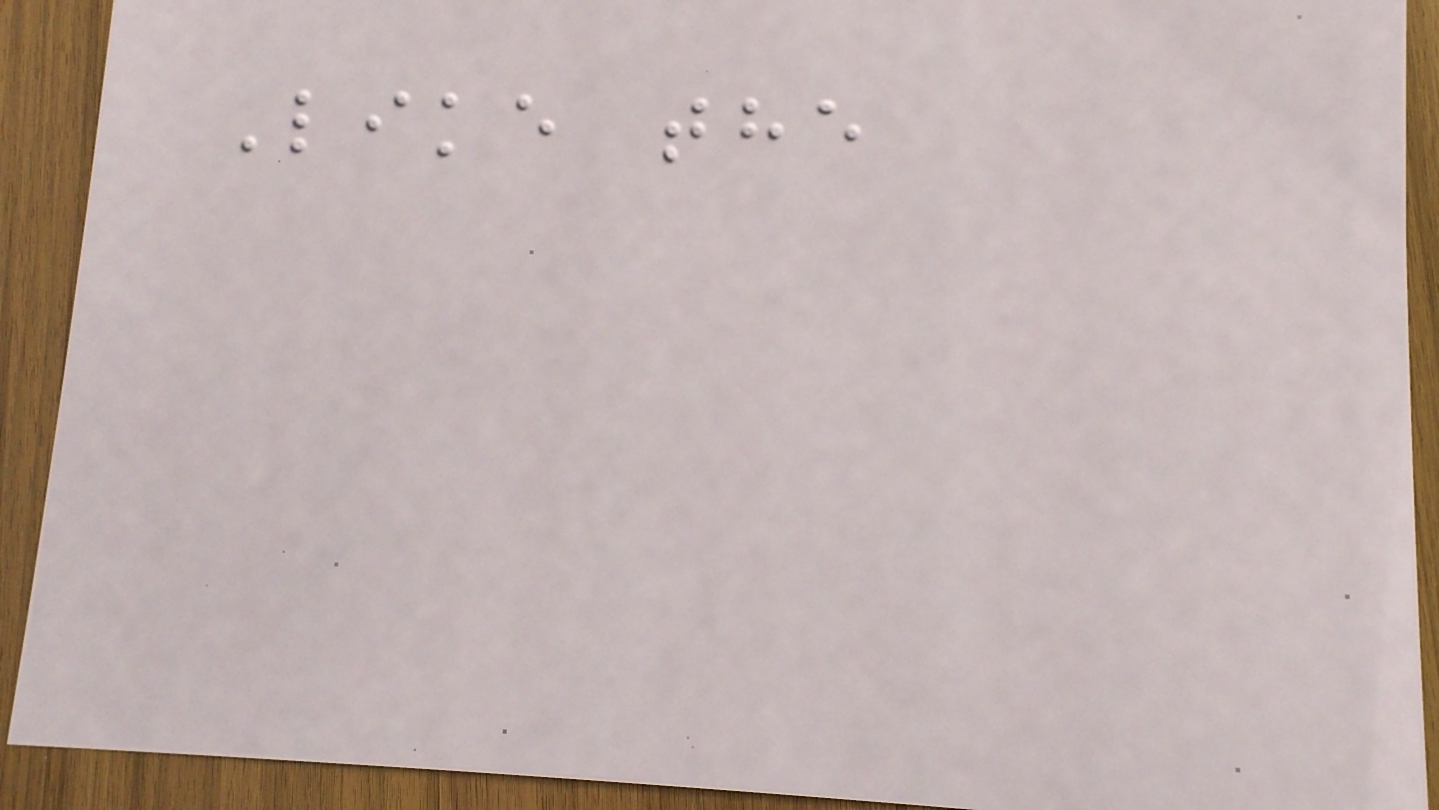Like the
